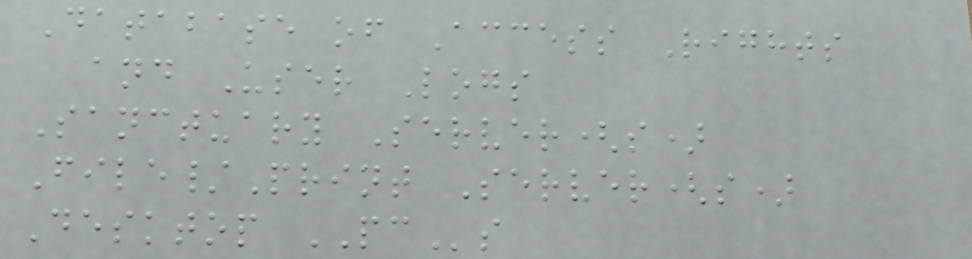Database of Access Rights
and User Logs
Sanctuary Server(s)
File/Print Server(s)
Desktop PCs
